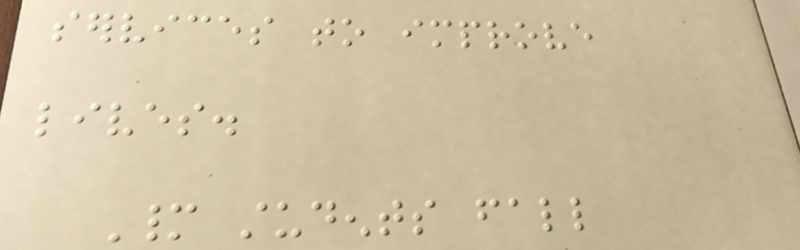services to improve
lives.
Many students fall
